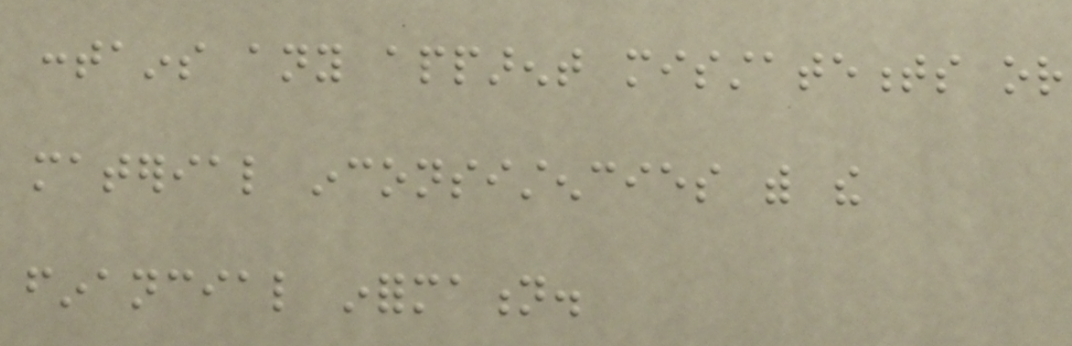contains any apparent misstatements or
material inconsistencies with the
financial information.
